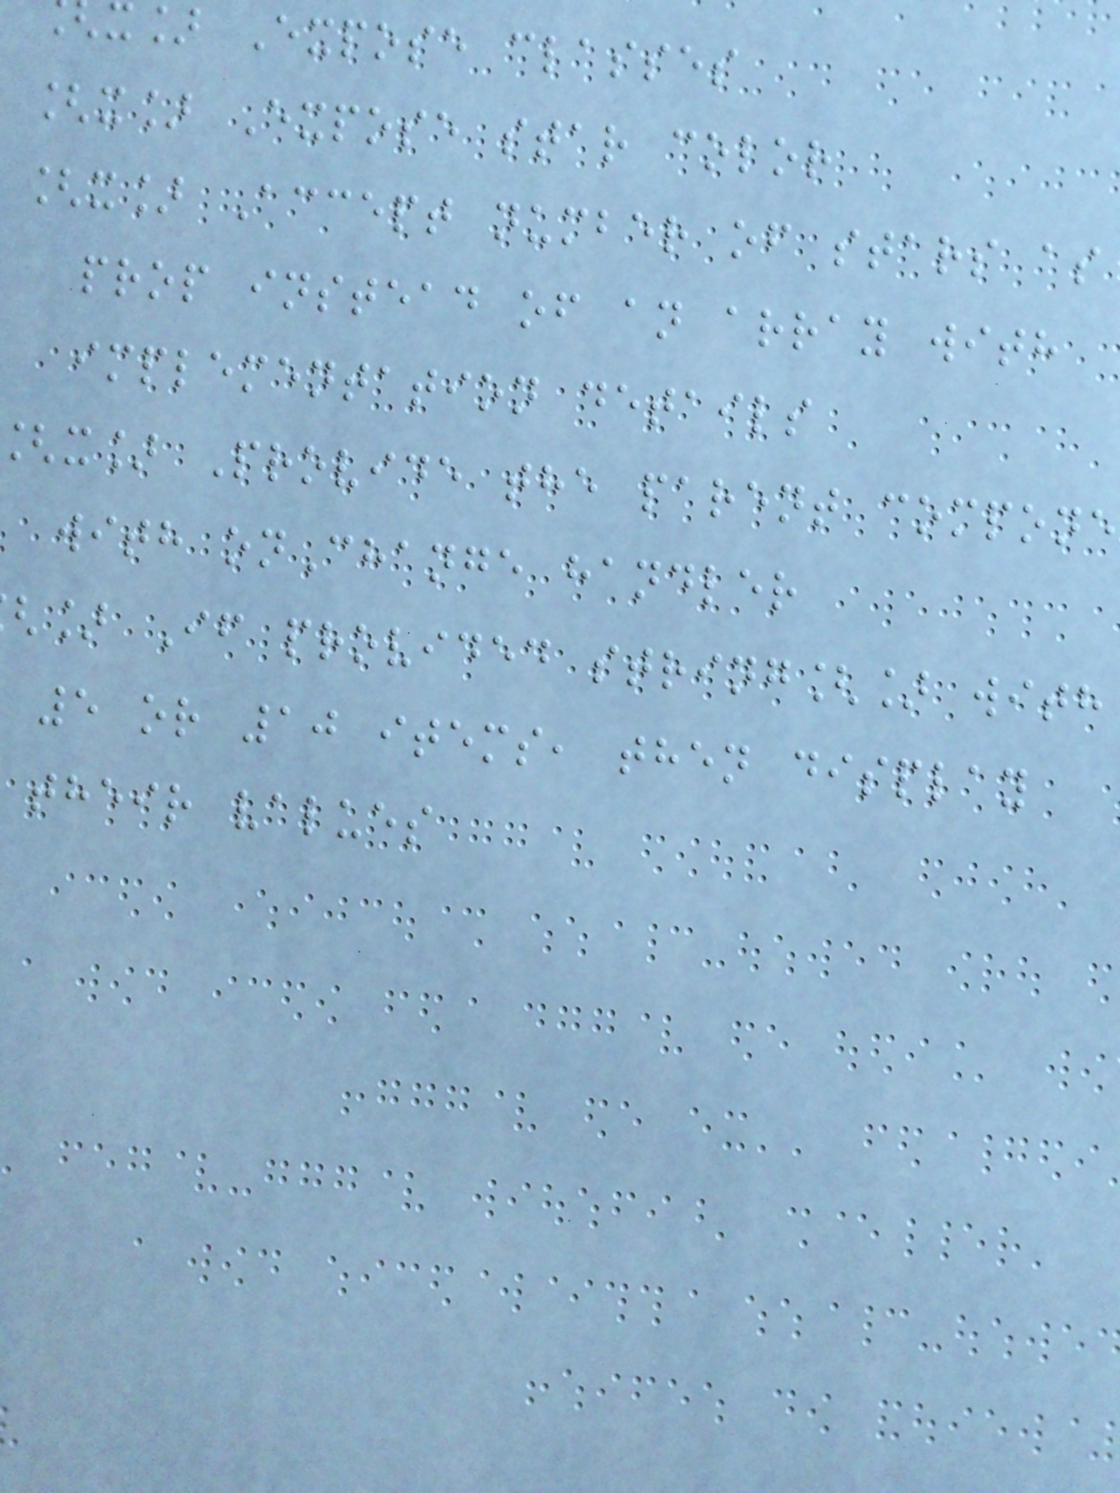x] Expose classes
[x] Expose star color
[x] Accept number of stars as
prop instead of an array with
implementation details
x] Provide the parent compone
with onChange handler
] If provided string[] with
5 or 10 items, then display
their values
